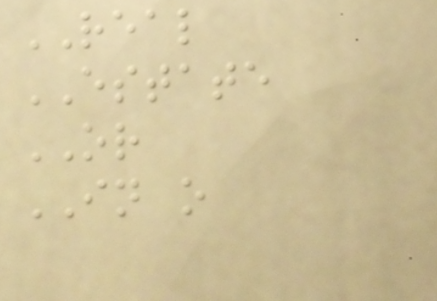REAL
ESTATE
OR
IN o
